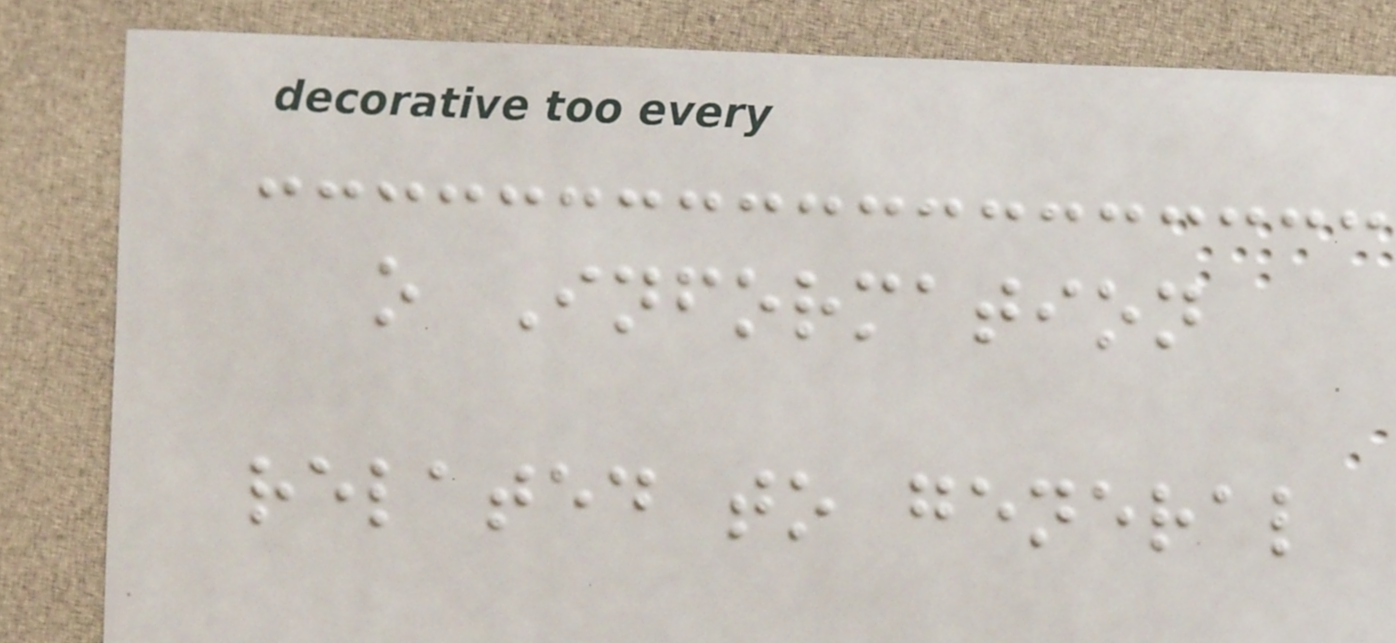o Information
related to general
